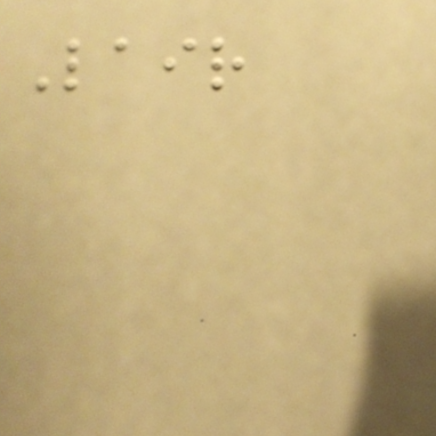Lair
